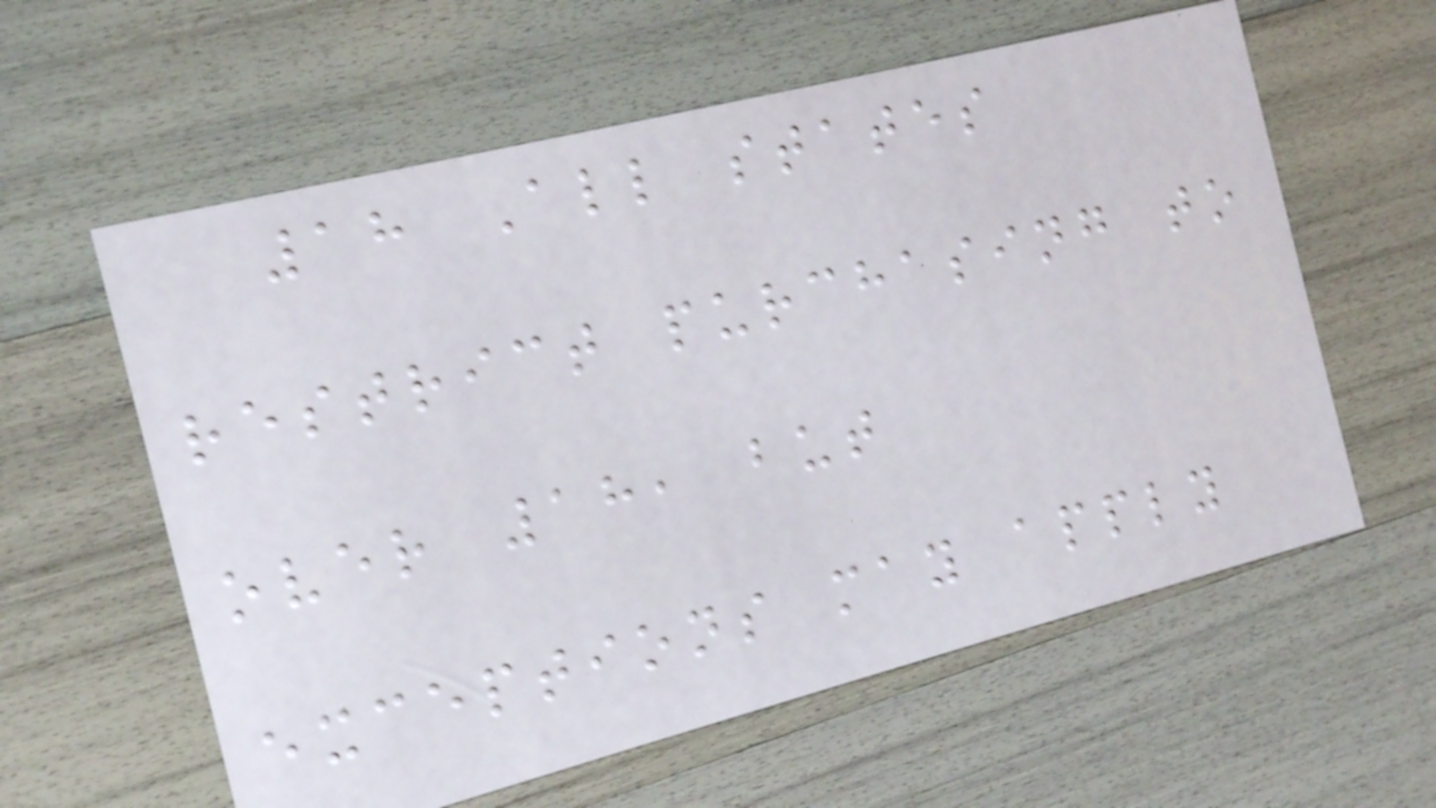18 All states
restrict purchasing to
over 18, but
exceptions may apply
